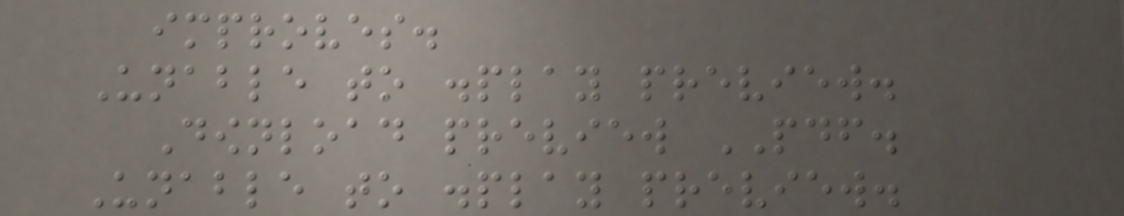improves.
Unable to display preview.
Download preview PDF.
Unable to display preview.
